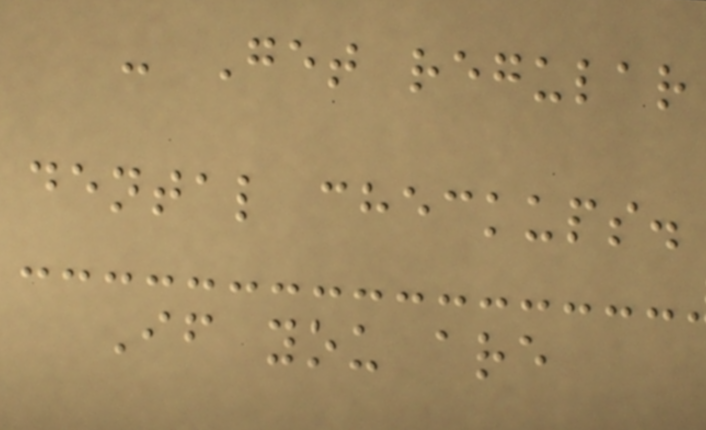- Get regular
dental checkups.
If you are
